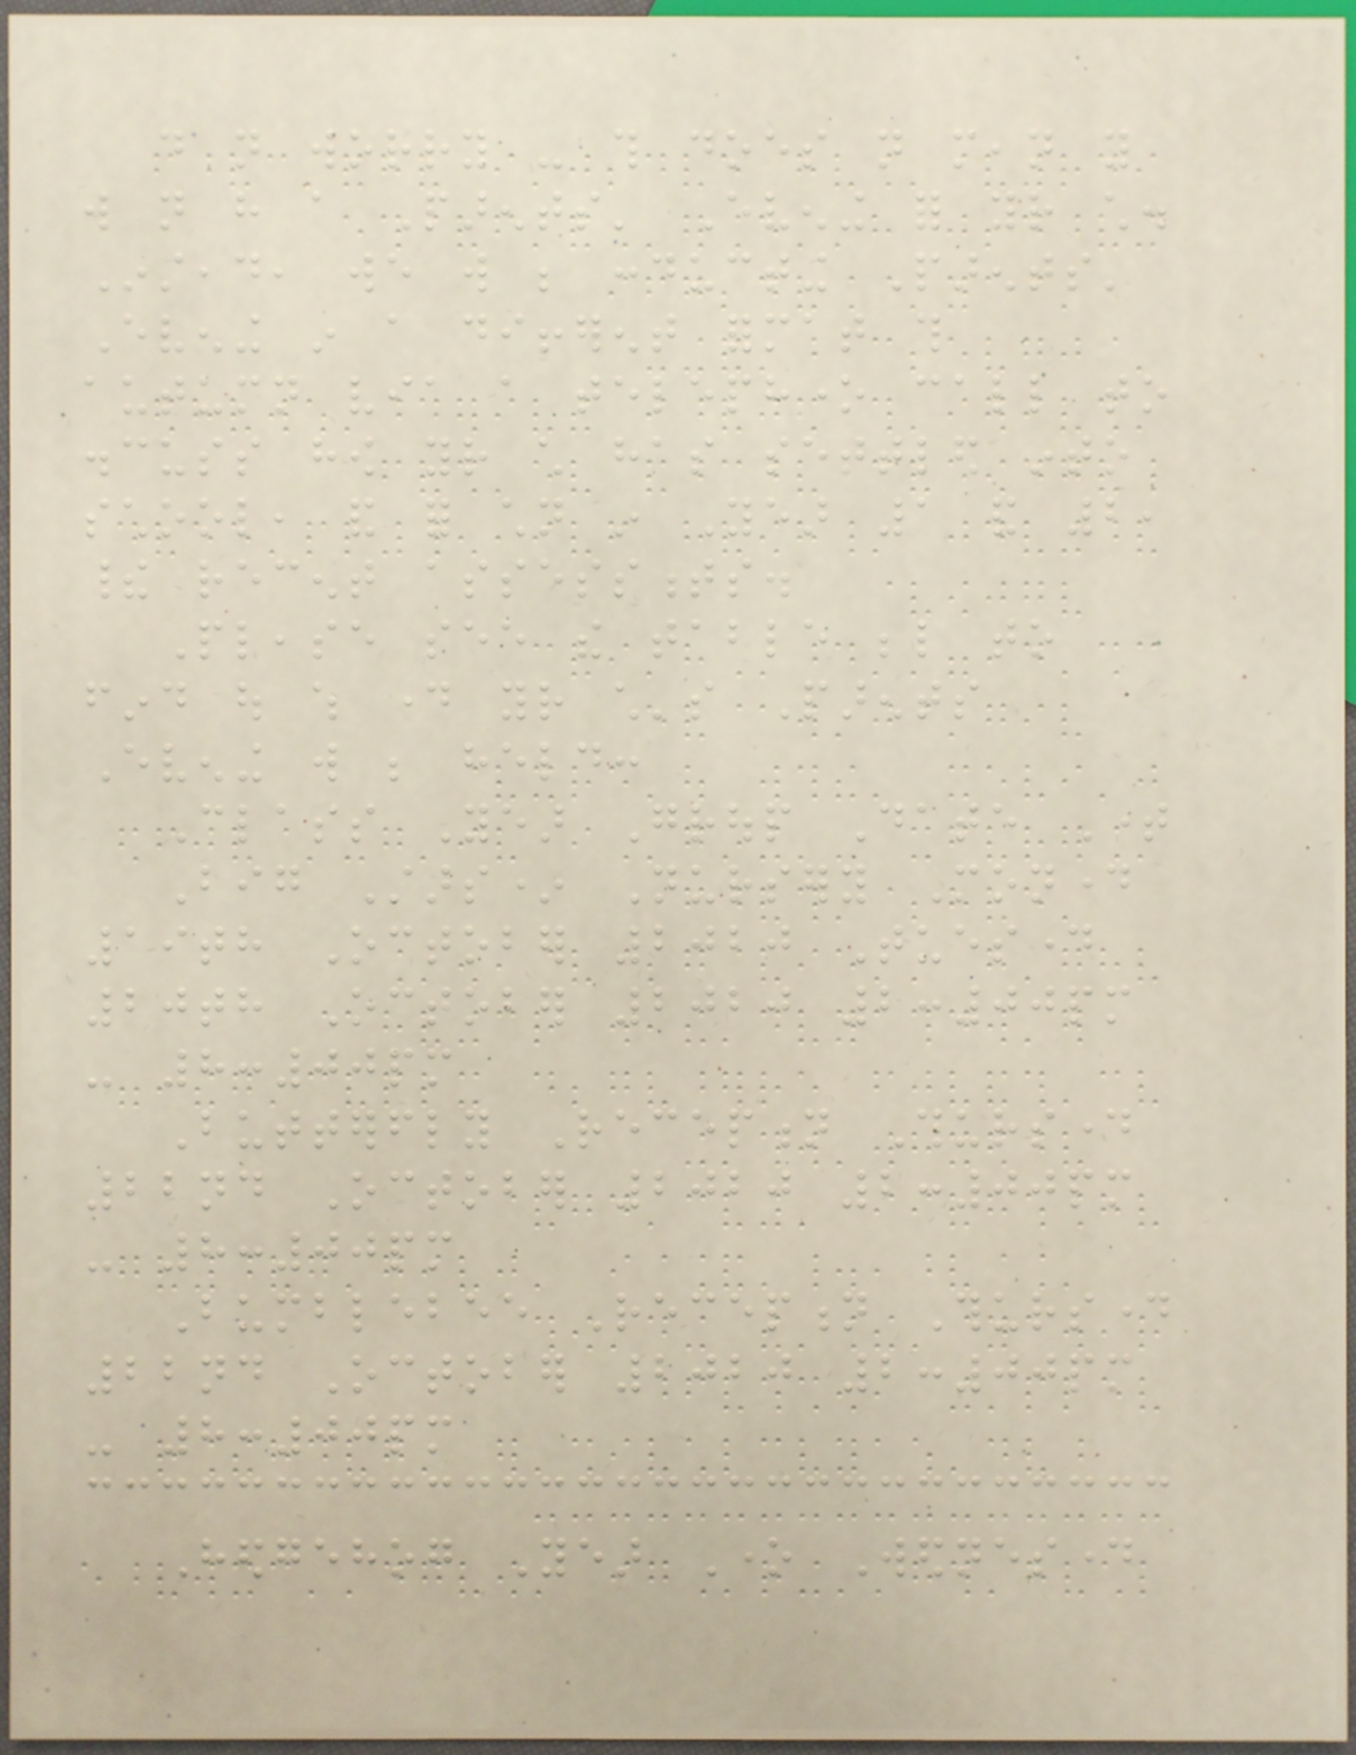do not worry - this does not mean you
will not have a Parents' Evening for your child.
Instead, we will be conducting Parents'
Evening in a different format this
autumn via a telephone call to
discuss how your child has settled into
school, and for children in Year 1 and 2,
their recent assessments.
Please see the table below to
find out which day your child's Parents
Evening will be held:
Class Year Group Date Time
Big Stars* Nursery Monday
19th October 2020 Tuesday
20th October 2020 2:00pm
- 8:00pm
Butterfly Reception Thursday
22nd October 2020 2:00pm
- 8:00pm
Bumblebee Reception Thursday
22nd October 2020 2:00pm
- 8:00pm
Hedgehog Year One Wednesday
